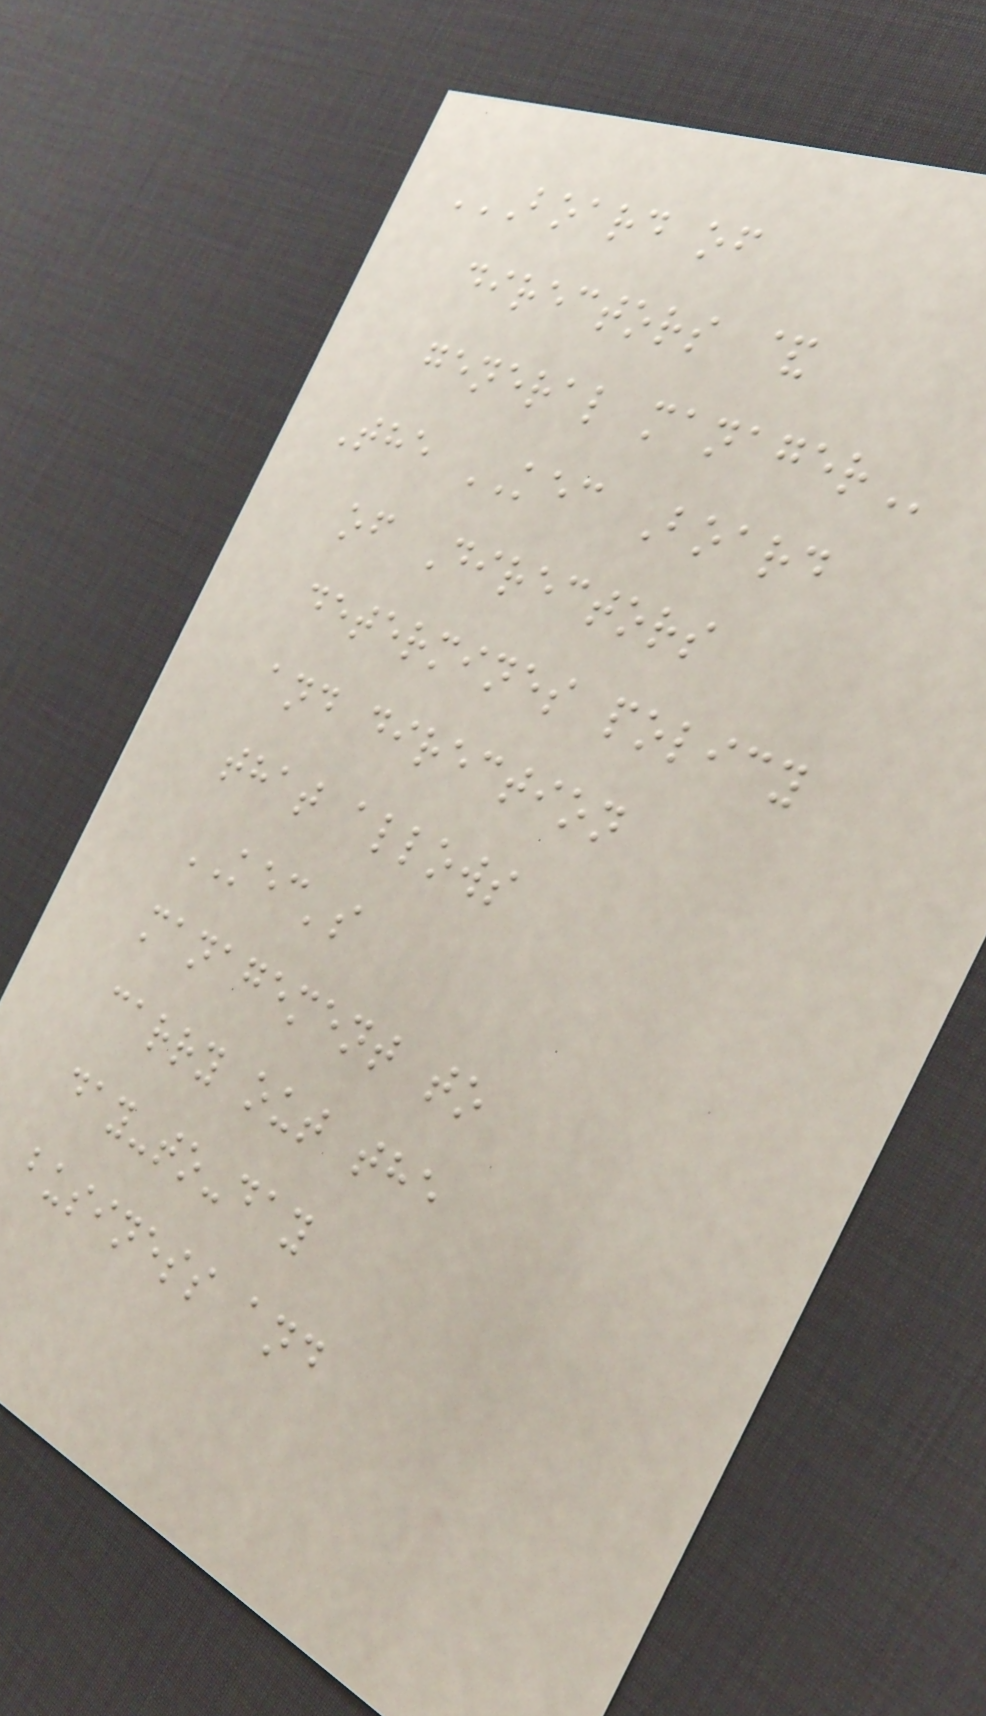BOARD OF
DIRECTORS &
GENERAL MANAGER
The KEC Board
of Directors
determines policy
and direction
that allows
KEC's
management to
carry out the
day-to-day
business and
